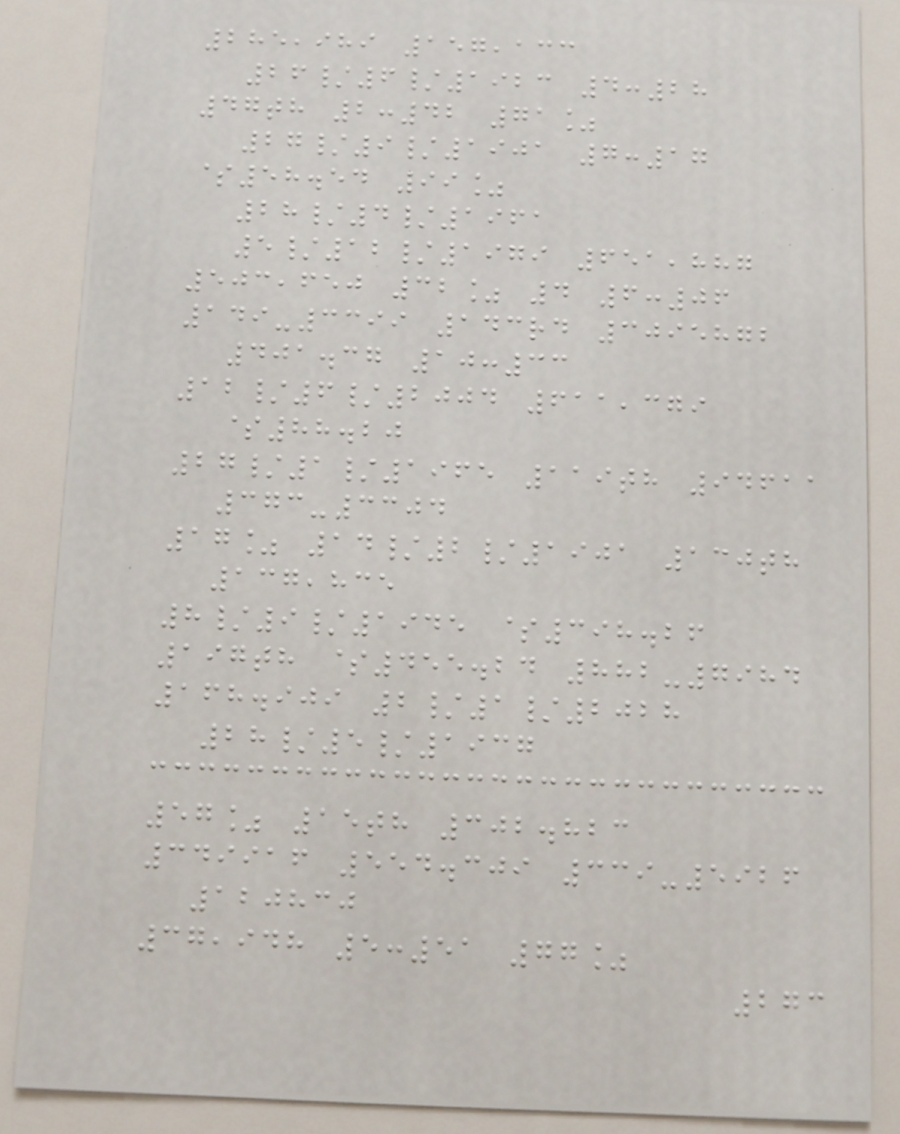285,989 157,133
26/6/1923 4:28
47th 2:42 71%
27/9/1901 7:17
$58.54 99%
28/4/1961
5/12/1979 651,887
503,650 32% 4 6:06
149-3399 143rd 3095872
401.37 10:33
12/6/2004 611,379
$88.20
27/1/1965 119th 94611
373-3304
17% 14/2/1901 130th
137,835
8/9/1945 $398.26
197th $455.24 882-7984
168.909 2/1/2028
28/5/1937
57% 15th 302.823
349916 554.309 339-5926
120830
37,948 5:51 77%
273
